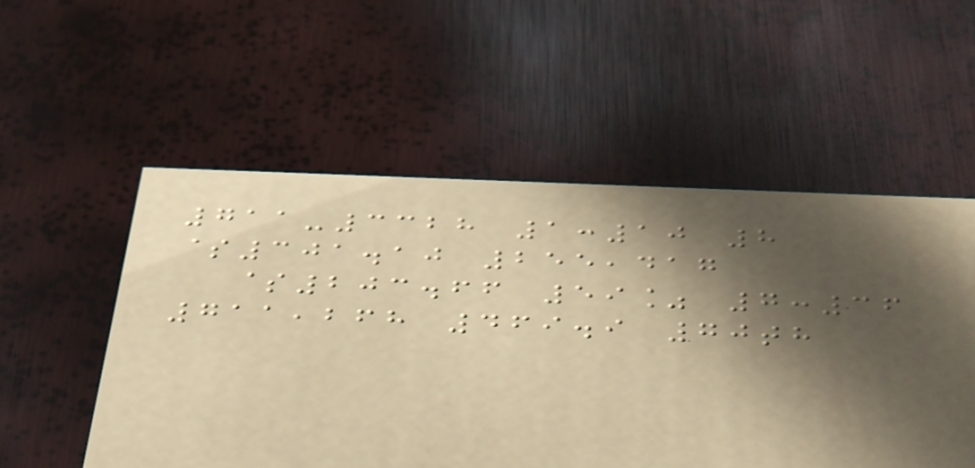711-3328 1:10 8
$301.10 255,417
$203.66 59% 7:36
711,268 469.9 70th
